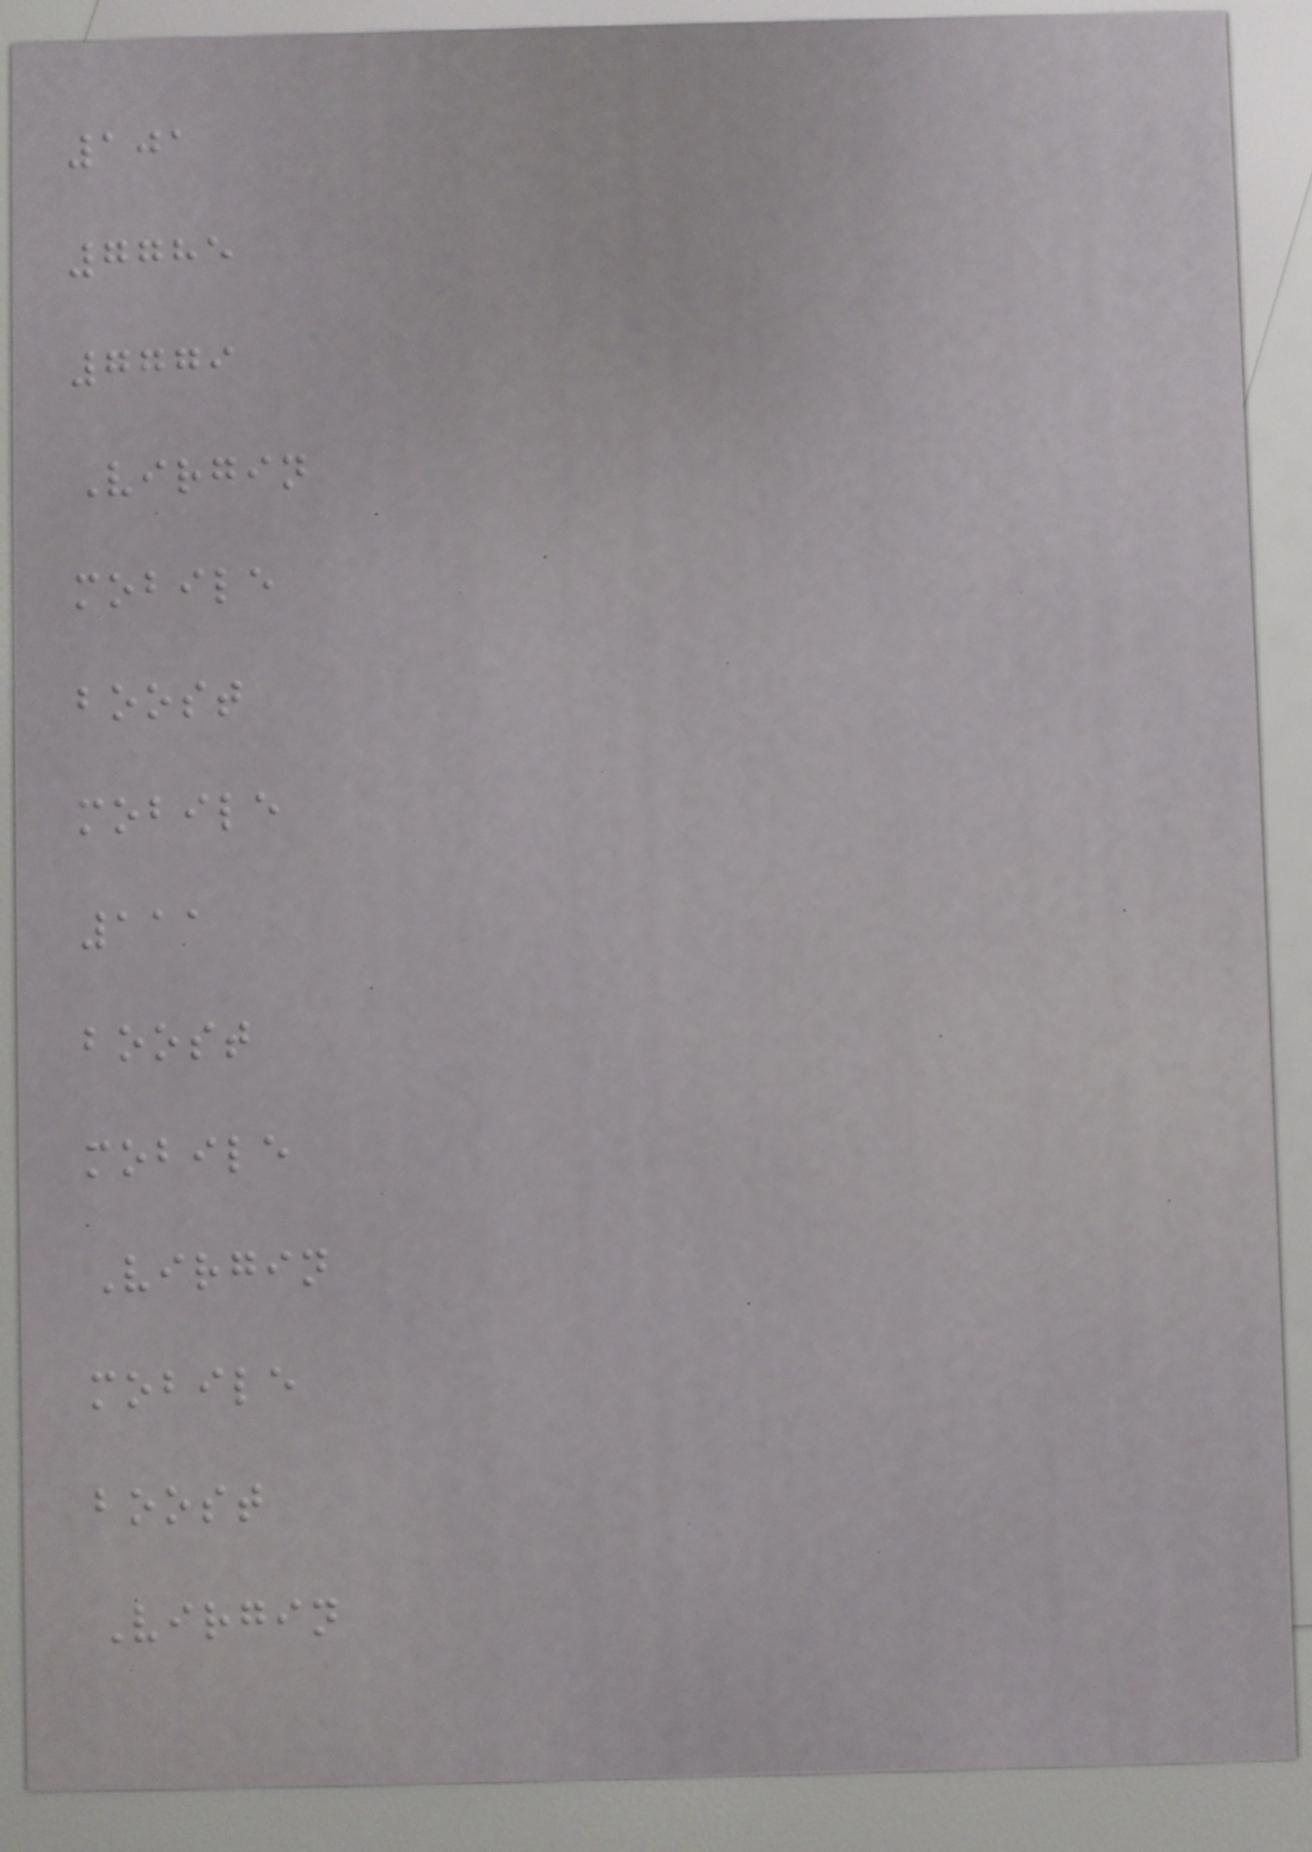101
7785
7779
Virgin
mobile
boost
mobile
111
boost
mobile
Virgin
mobile
boost
Virgin
